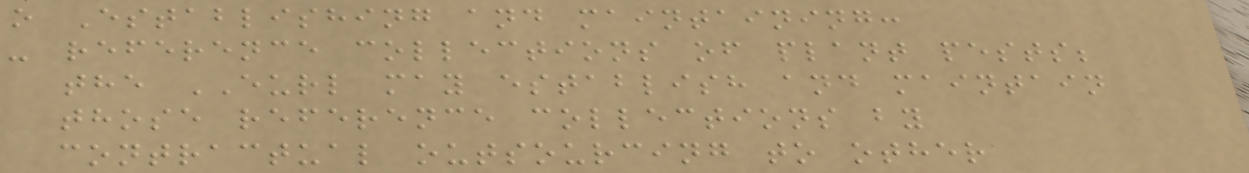o Establishing and maintaining:
- reference collections of plant pests;
the EURL may establish and maintain
those reference collections by
contractual outsourcing to other
